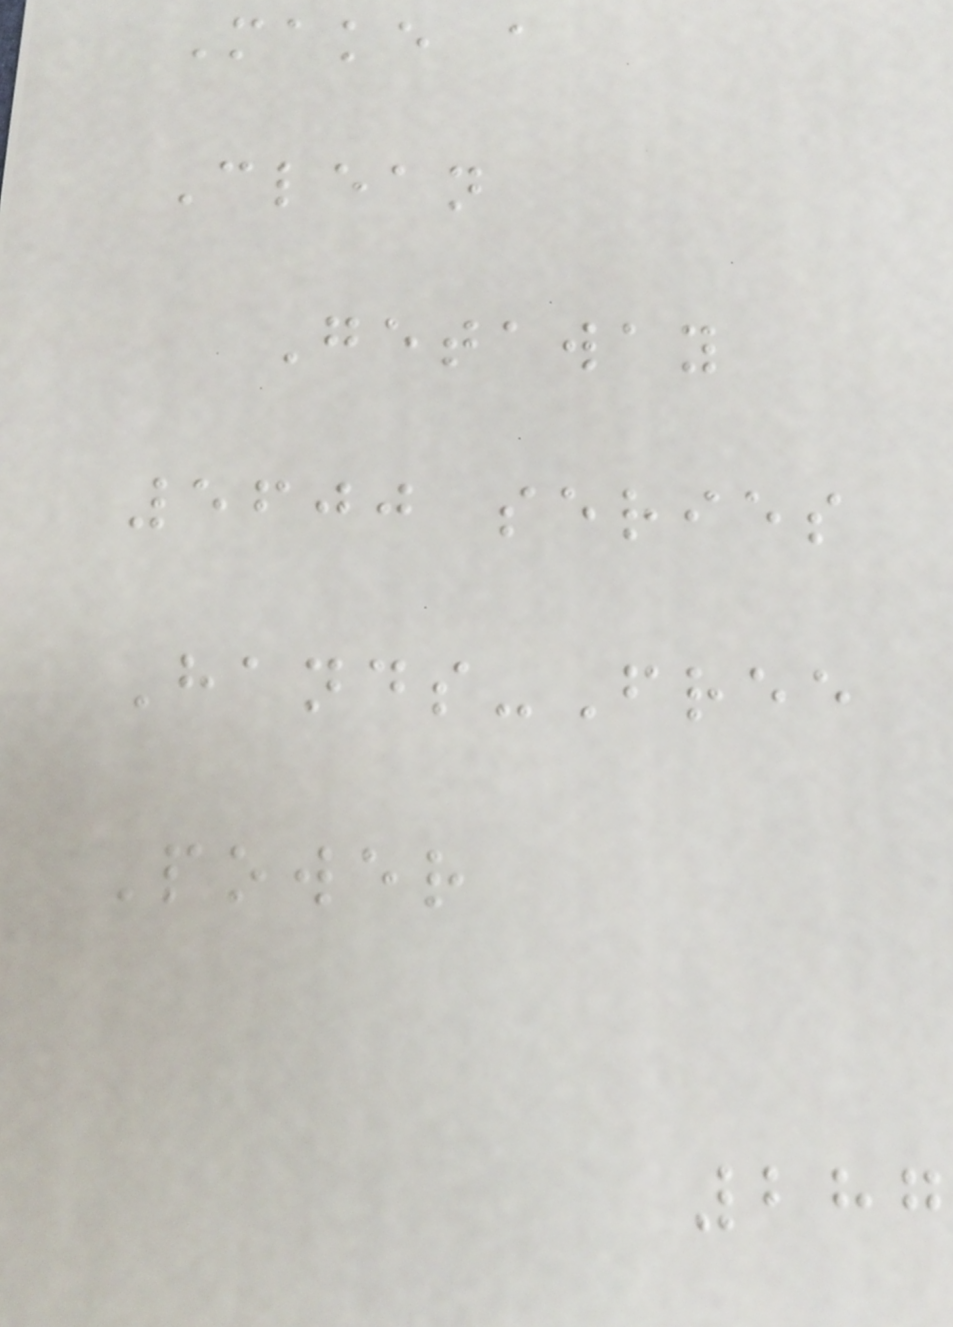Make a
Clean
Getaway
5600 series
Hands-Free
Power
287
